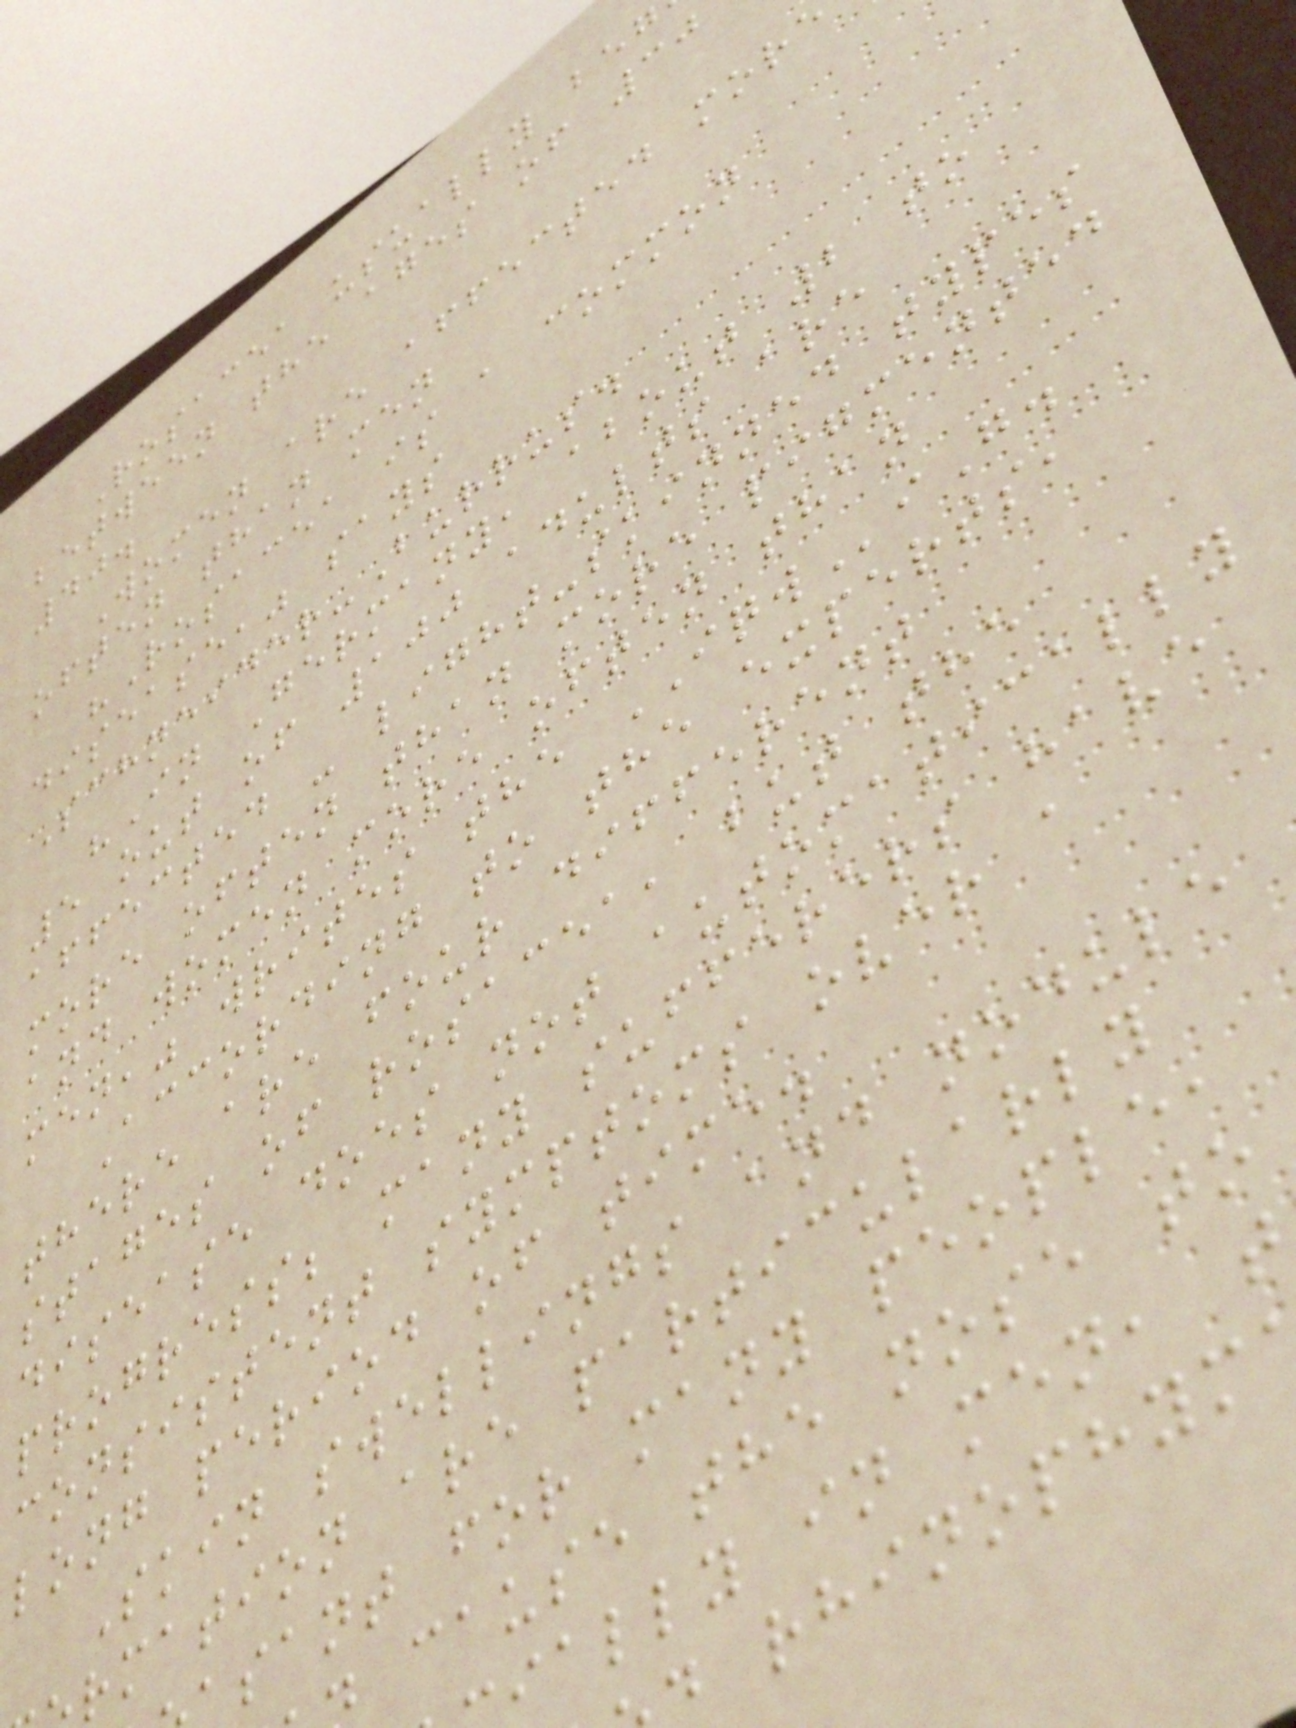Rosacea usually beg
between the ages of 30
40.
Women are affected mor
often than men
"Rosacea is a common
disease," says
Schneider-Burrus.
"In Germany, about 2 to
5 out of 100 adults are
affected - light-skinned types
more often than more pigmented
and women more often than
men," writes the IQWiG.
According to the experts,
there are four different
stages of rosacea, but the
disease does not automatically
progress; many sufferers have
consistent symptoms over a
long period of time.
Skin swellings and nodule
rmation are particularly
sant for many people,
cause the nose to
ially in men, t
rhinophym
